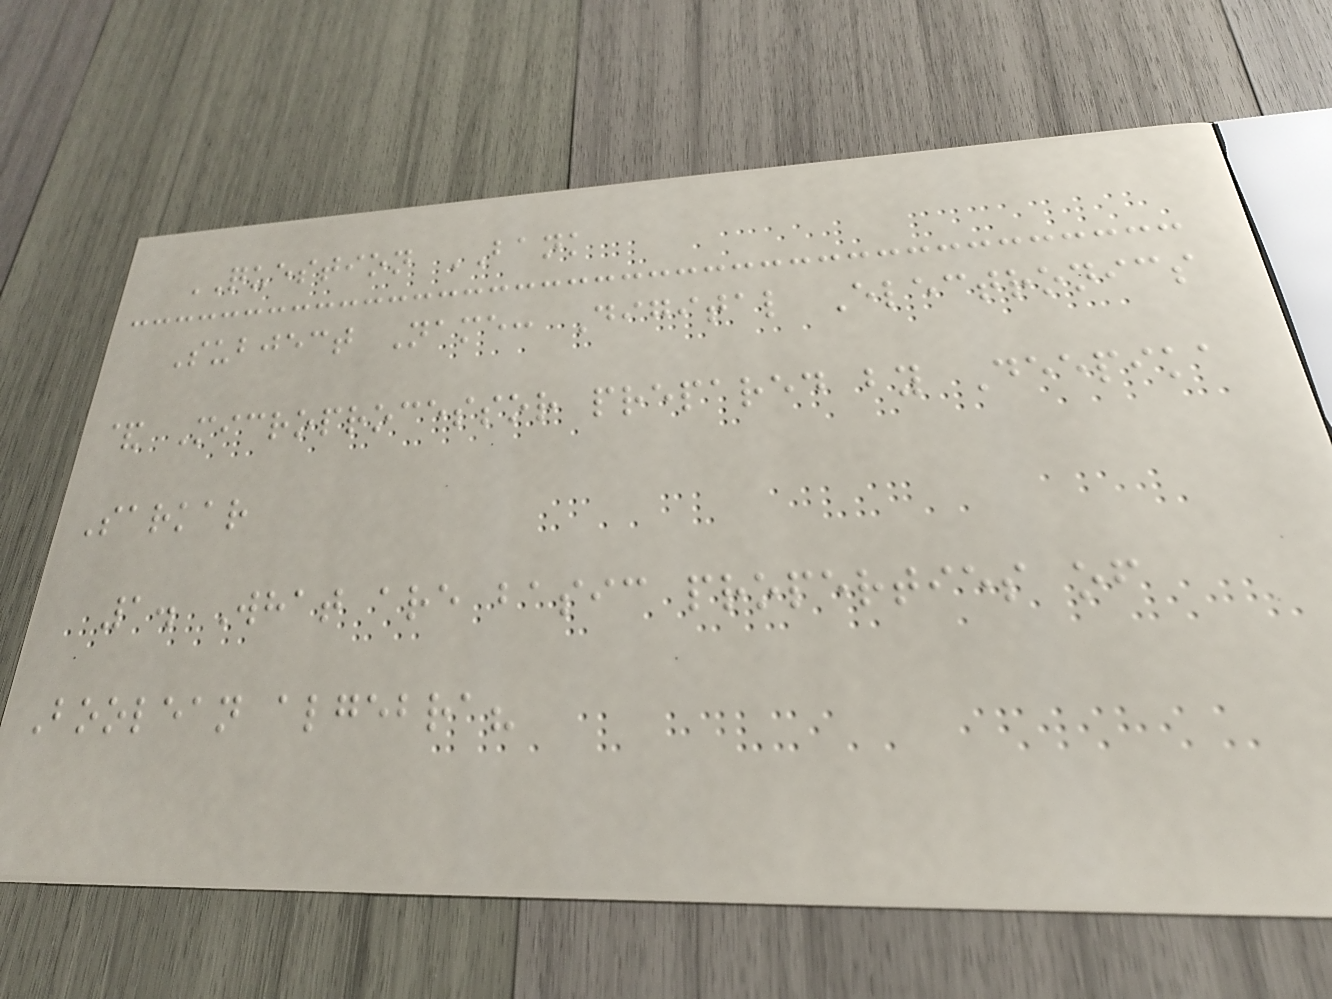QUESTION BANK
Subject Name: Digital Electronics
& Microprocessor prepared by Deepika
Sarkar
1. What are basic properties of
Boolean algebra?
